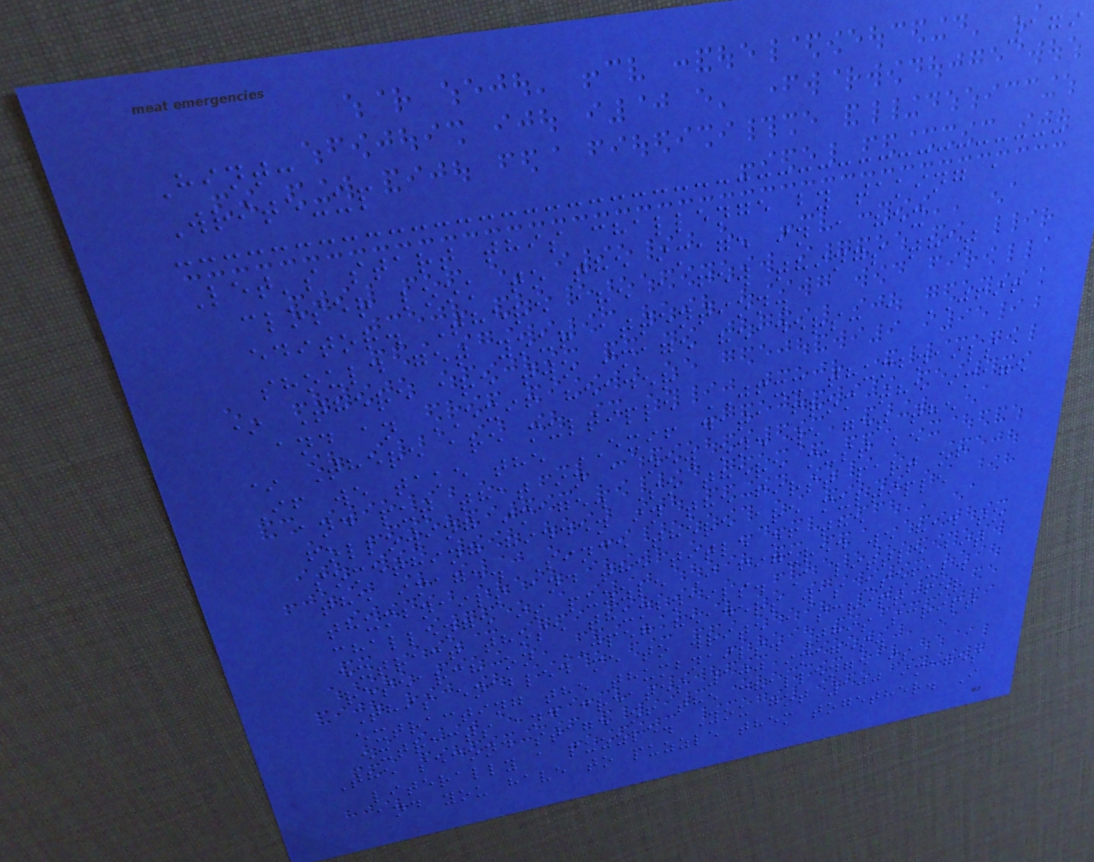179
Hint:
Write-up
Let's start this challenge by taking a
closer look to the image in a hex
editor. There are a few things that
should get your attention.
* There are two image headers: a JFIF
and an EXIF header
* There are multiple JFXX thumbnails
If we take the EXIF data from the image
and put that in a new one we get the
following image. So there must be
something hidden in the first part of
the image. Since there are multiple
thumbnails and the title of the
challenge is puzzle I figured we had to
extract those thumbnails. A little bit
research on JPEG headers was useful.
This enabled me to write a script for
extracting the thumbnails. This script
extracts and creates 100 images.
The second stage of the challenge is
literally a puzzle. You got 100 images
and you have to puzzle them together. I
